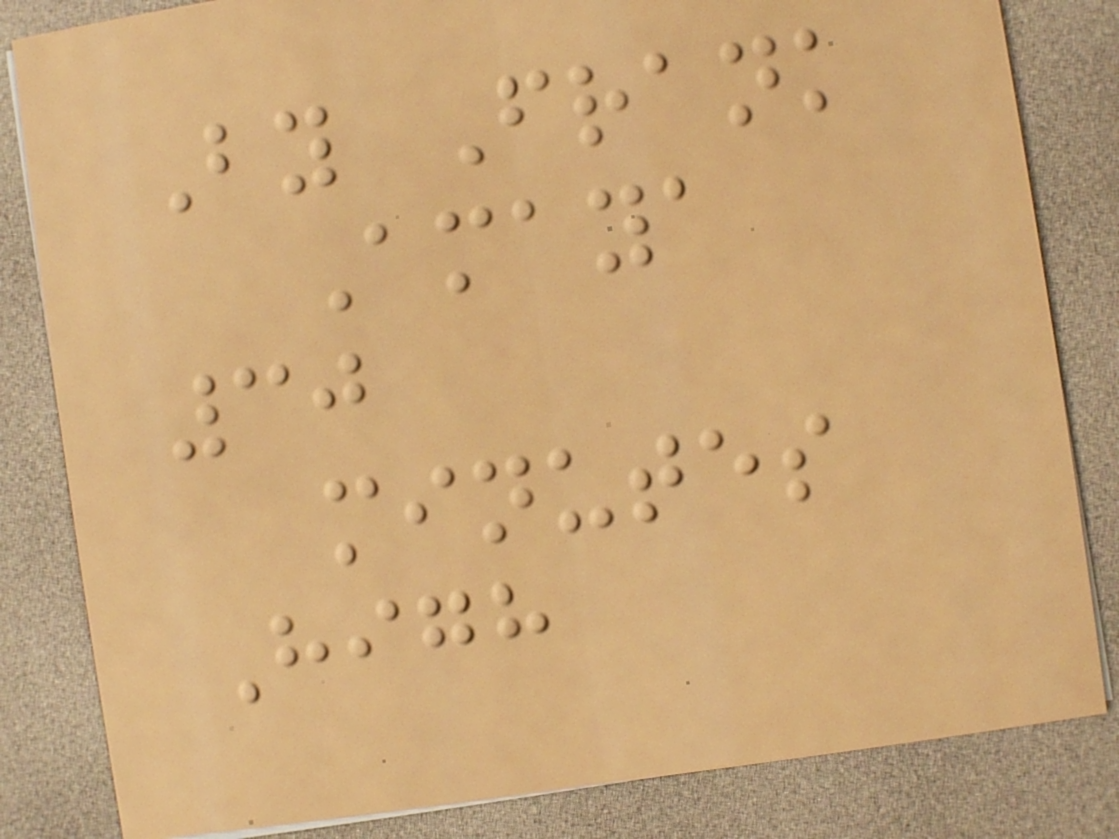By Frank
Amaya
30
minutes
High
